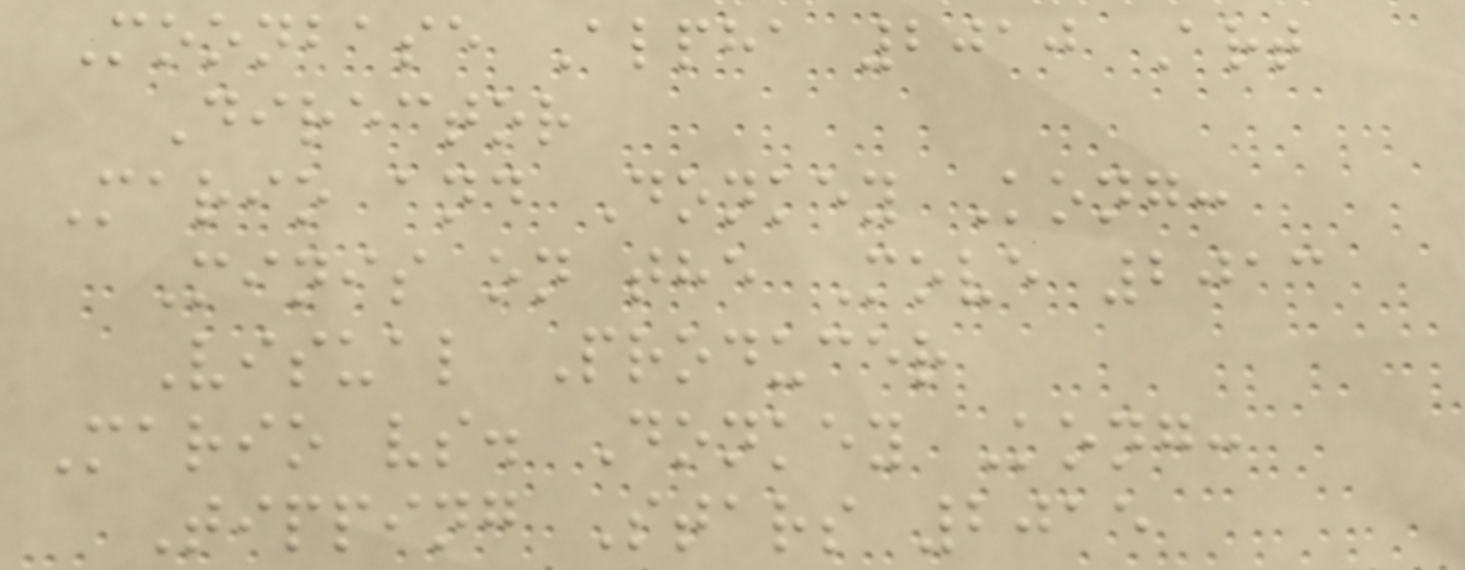Moonbase Alpha 2010 Art
Director
Mario and Donkey Kong:
Minis on the Move 2013
Visual Producer
Mario vs. Donkey Kong:
Tipping Stars 2015
